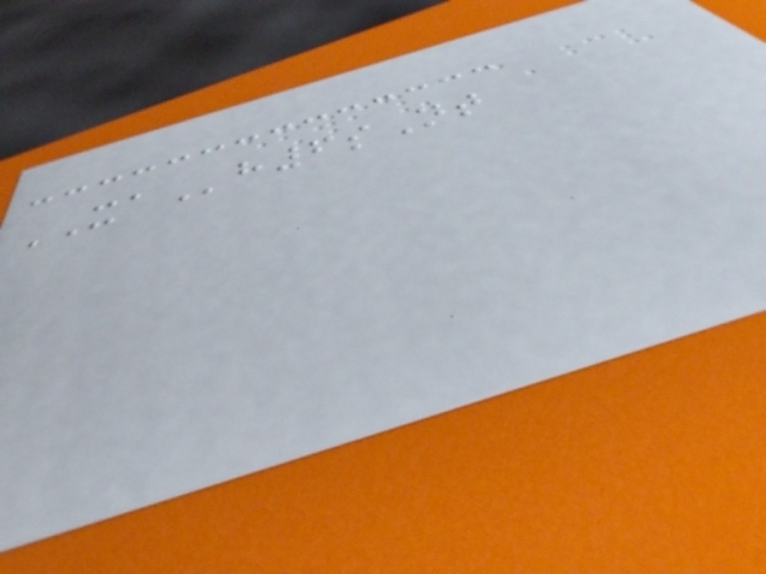XAh6sNt
